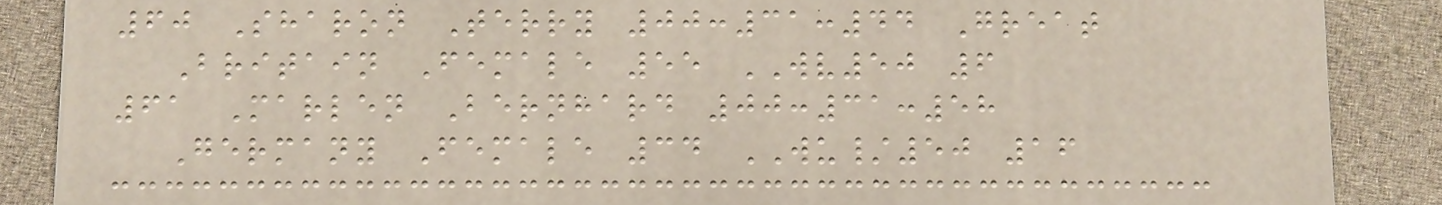60 Sharon Terry 00:31:44 Great
Britain Female 55 WV50 6
61 Marlen Bernhard 00:31:58
Germany Female 34 WU/50 16
